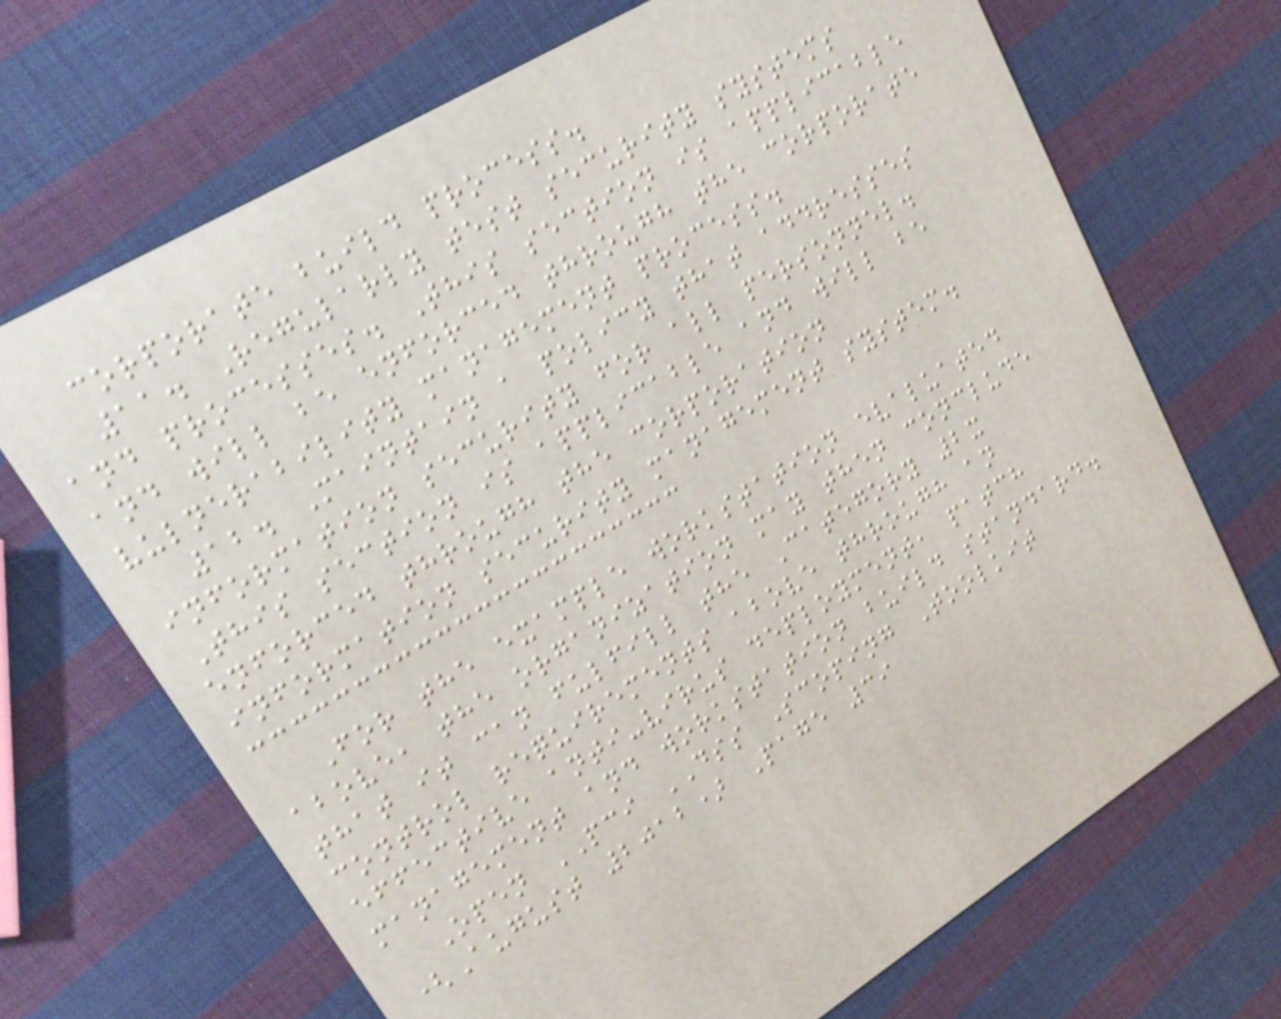corporate build process.
11. Regularly test security systems
and processes. This section is applicable
and will be enforced through the corporate
vulnerability management process.
12. Maintain a policy that addresses
information security for all personnel.
This section is applicable and will be
enforced through the corporation
information security management system.
For the example workstation evaluated
above, the organization may then conclude
that it can fulfill the Category 2x
control requirements above through an
effective anti-virus deployment, patch
management and workstation build standard.
Open PCI DSS Scoping Toolkit
(August 2012) Page 39
